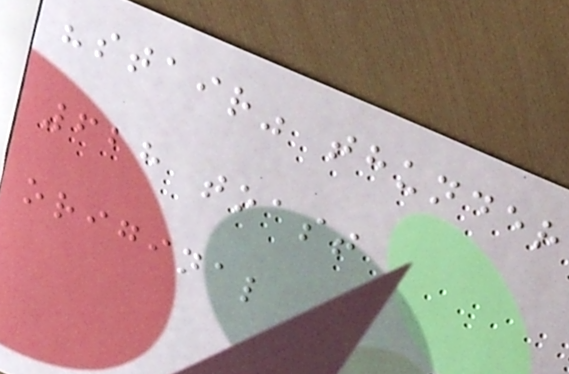"stair" thunder
628 toast
original
